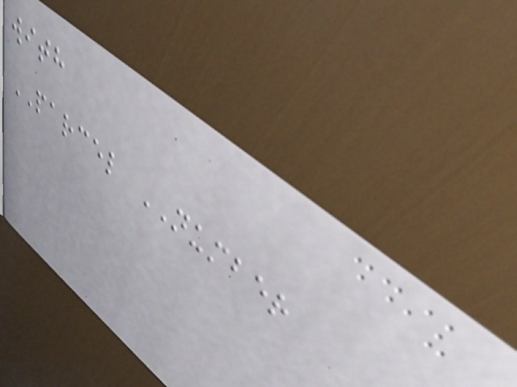with
PARCEL NUMBER
